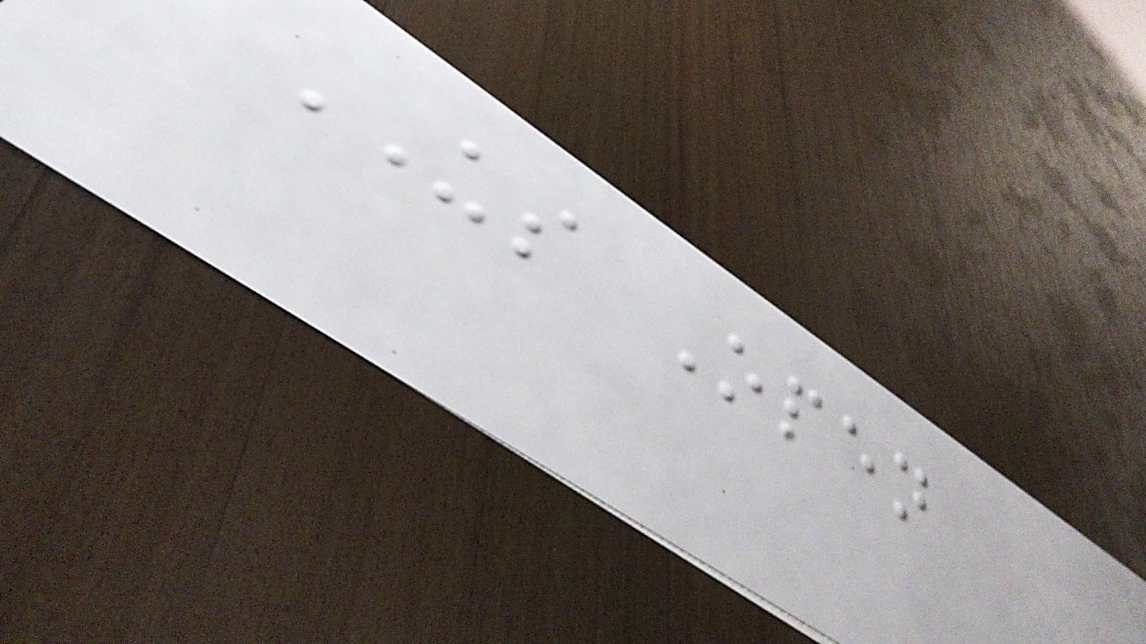US Open
